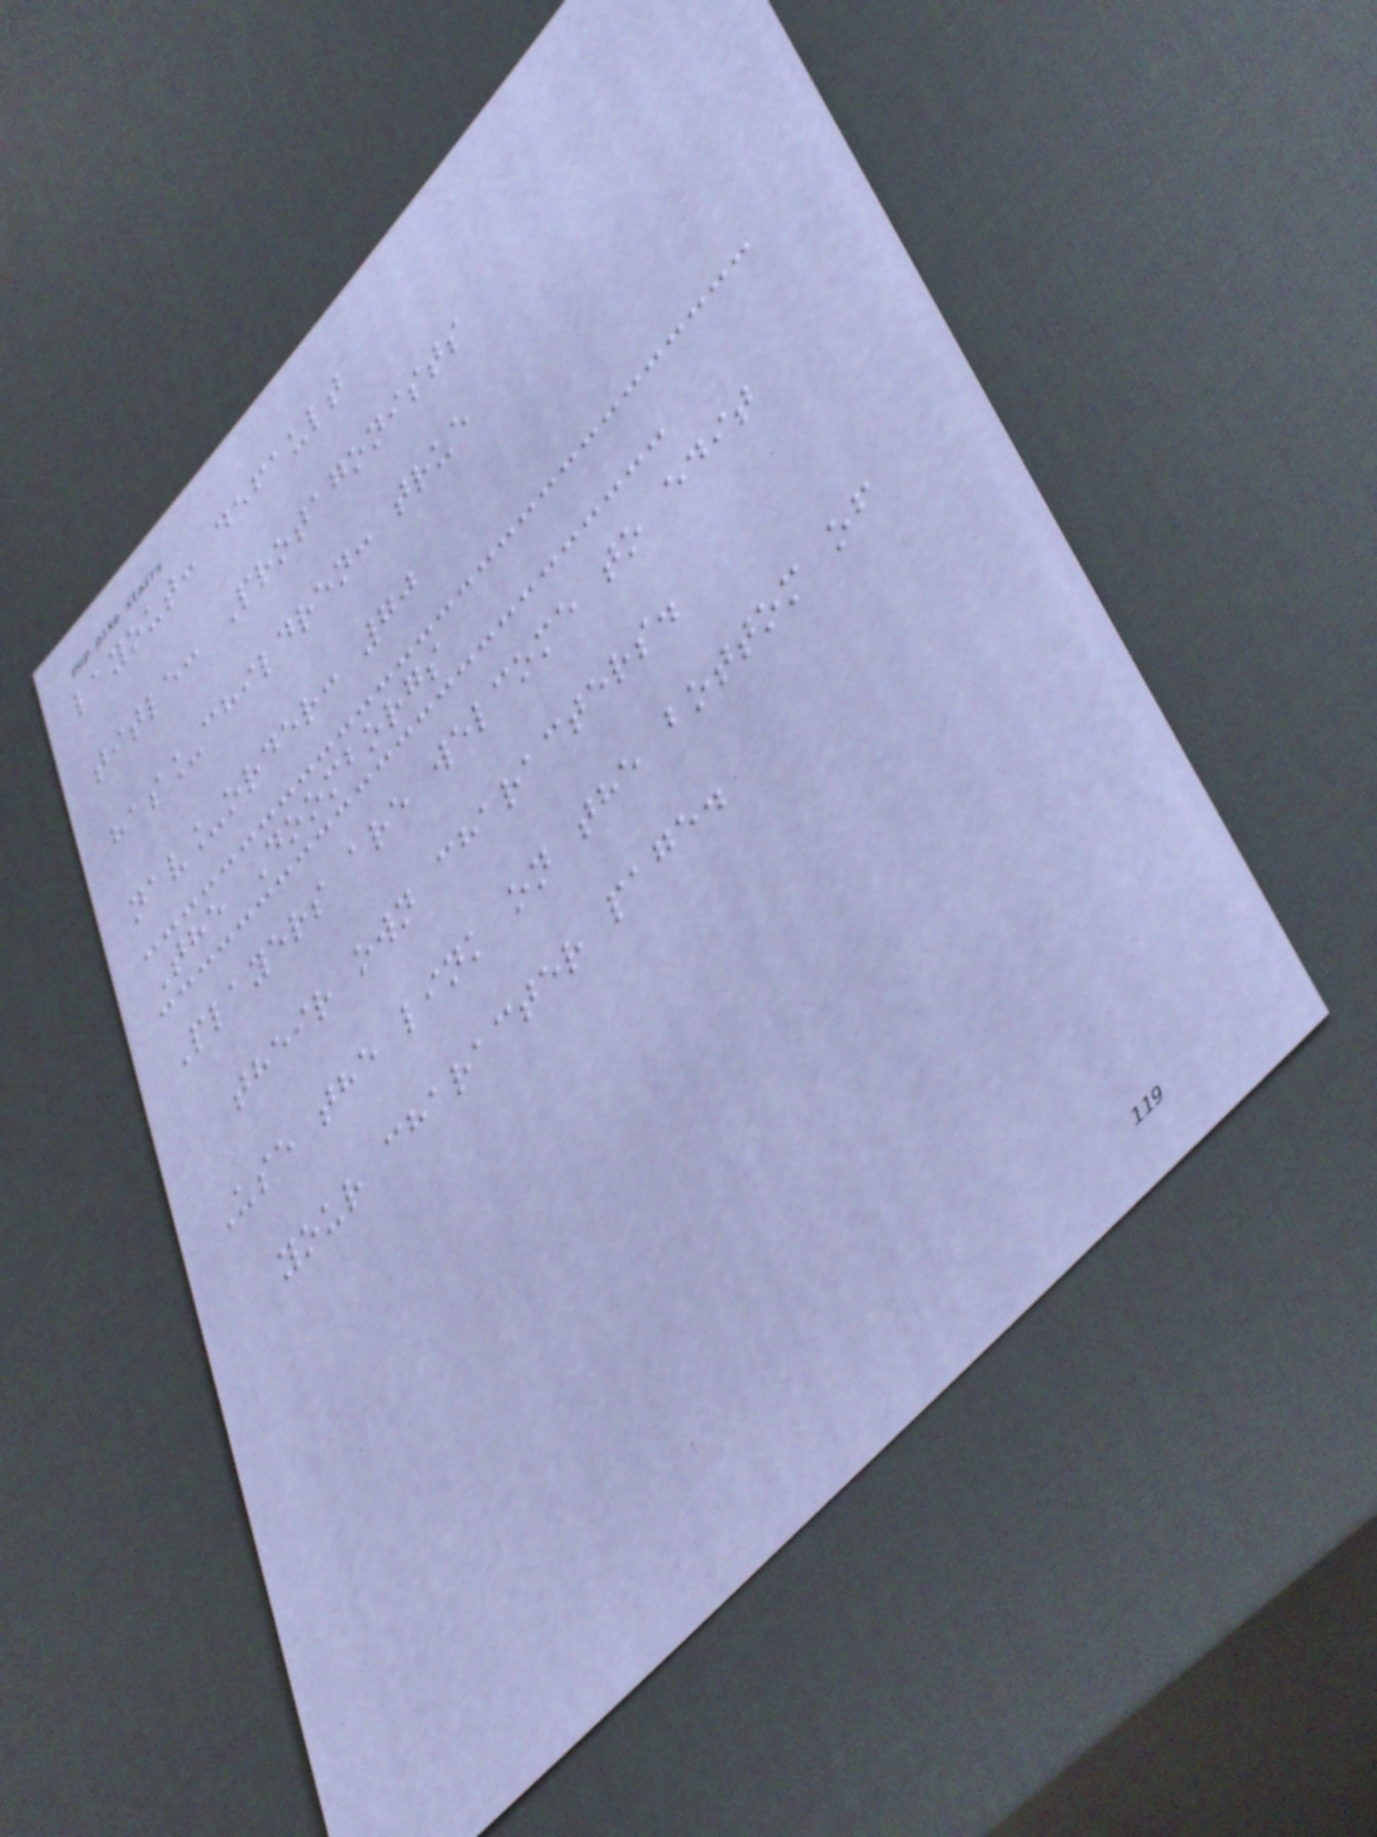layout: default
title: Protagonists
has_children: true
nav_order: 70
The Doomborgs
Players are welcome to edit
their own characters.
Use the link on the bottom of
your character page.
